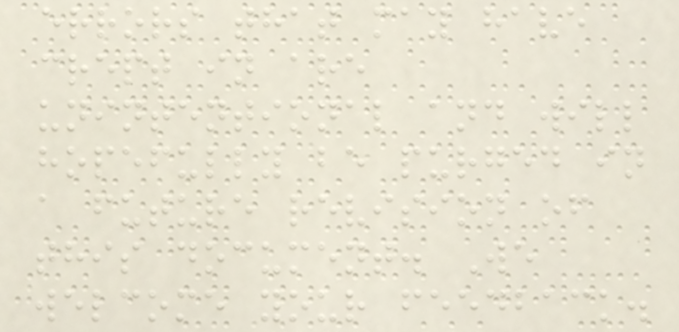errors that may have
crept in are
unintentional and will
hopefully be purged in
a future revision of
this document. We
welcome your feedback.
